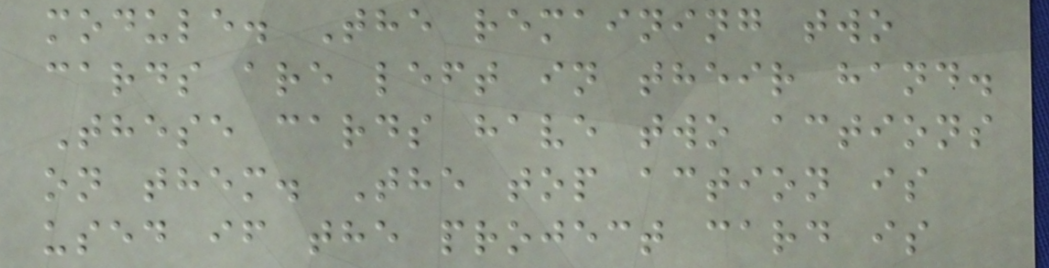module. The remaining two
cards are left in their hand.
These cards have two actions
on them. The top action is
used if the project card is
